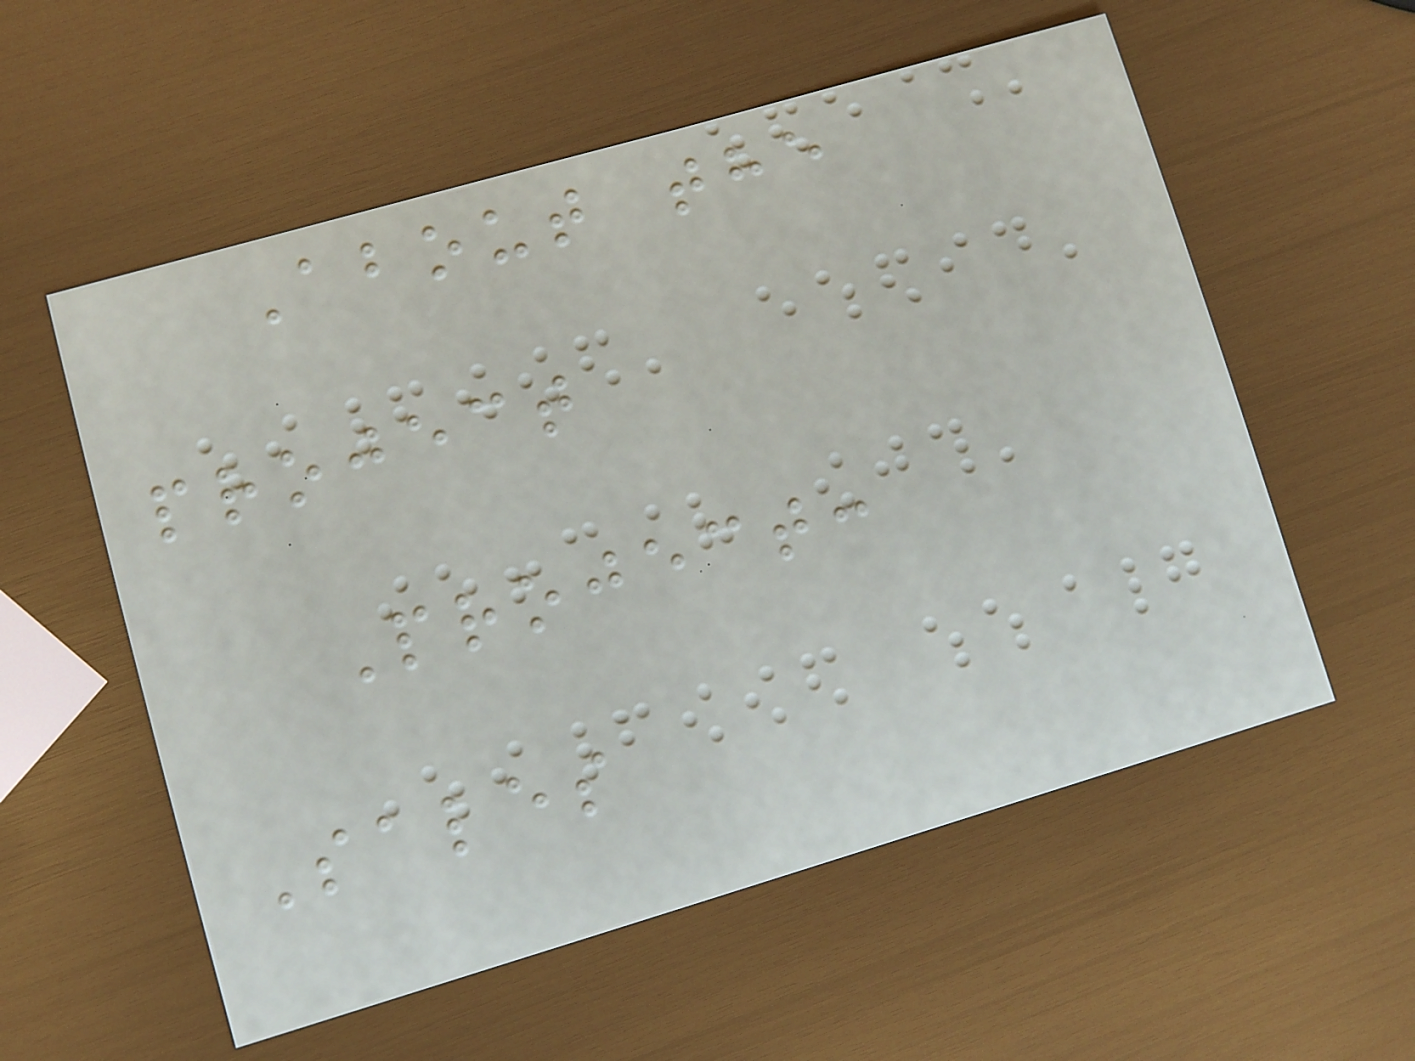About the
project
Project:
Sales
